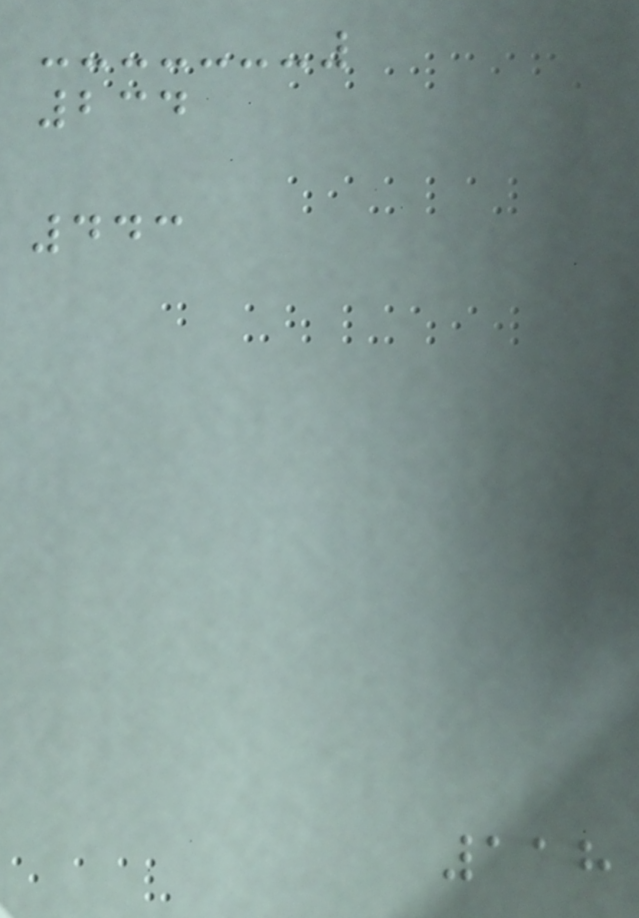234
443
118
